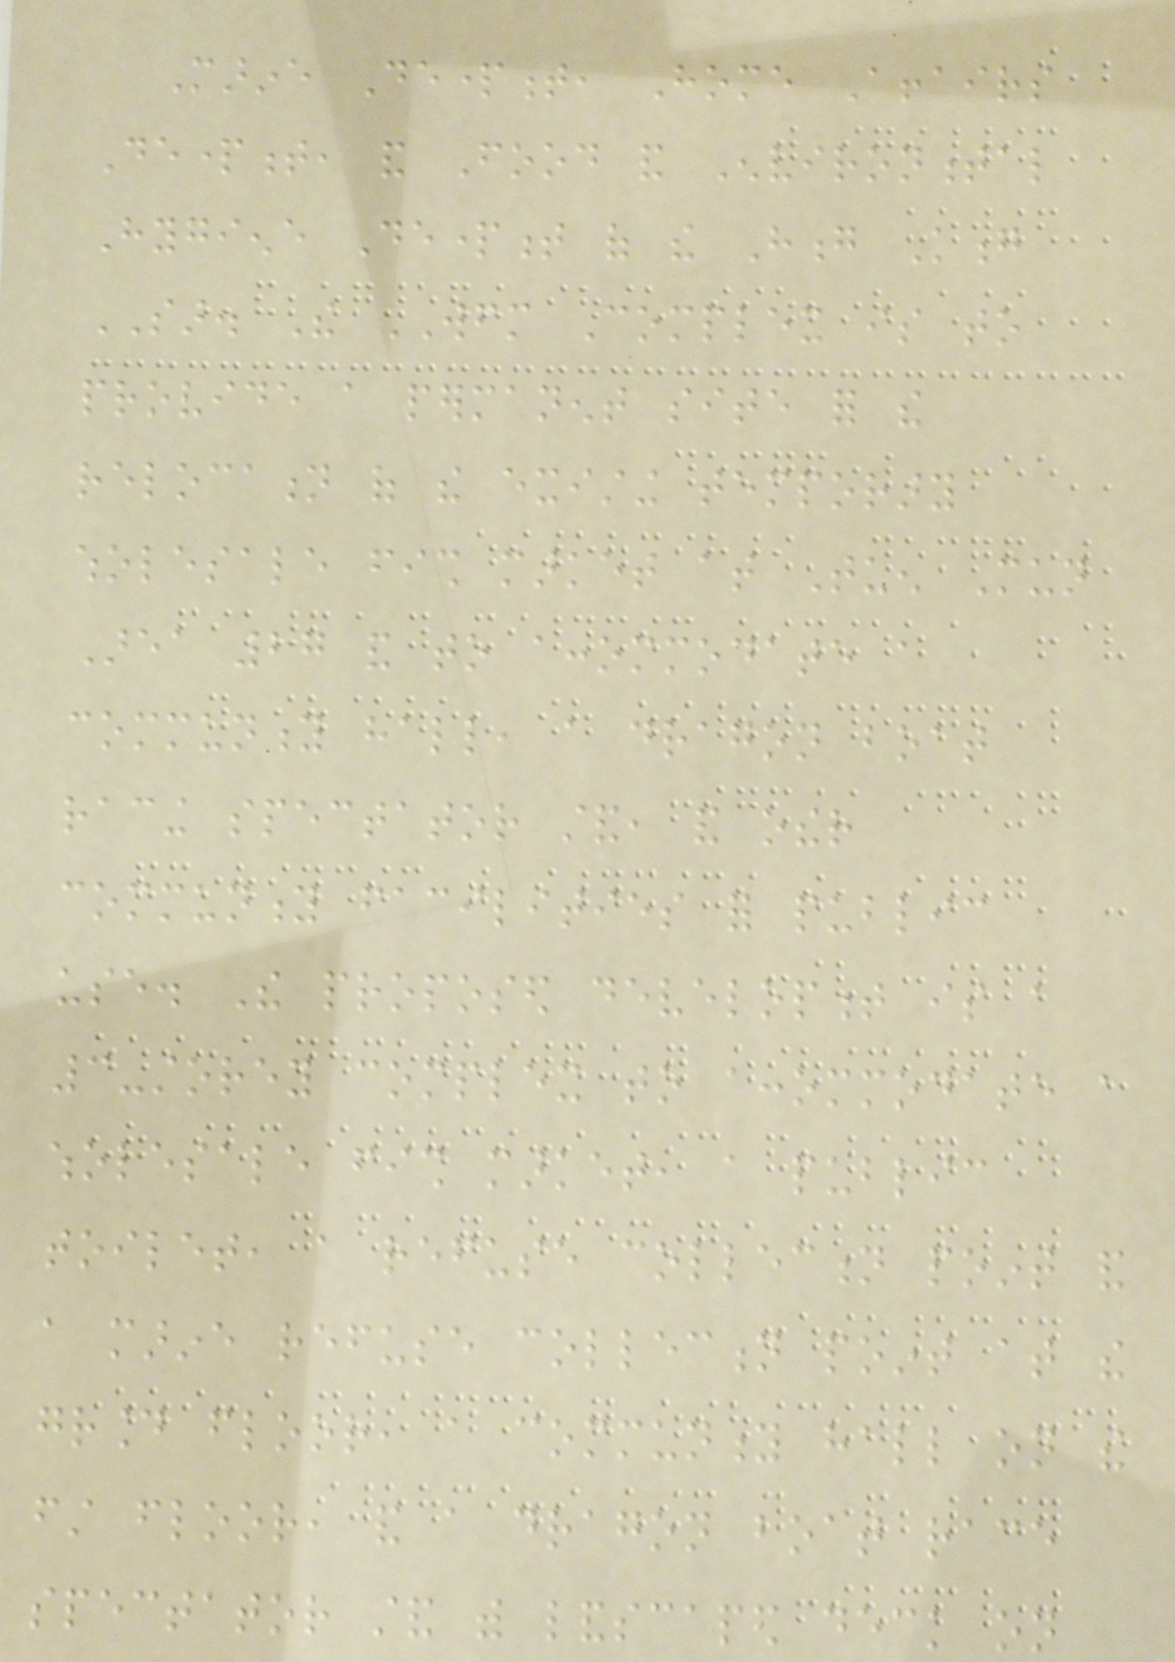Marine Department, Home Affairs
Department, and Food and Environmental
Hygiene Department of the Hong Kong
SAR. The WFM Complex is to
provide a permanent site for the
relocation of the existing temporary
wholesale fish market at Tuen Mun
Area 27 and to accommodate a
community hall, a dragon boat
racing spectator stand, and other
community facilities for public
use. The proposed development is a
3-storey complex to accommodate a
wholesale fish market, a public
toilet, a refuse collection point and
a marine refuse collection point at the
ground floor, a community hall on the
first floor, and a dragon boat race
spectator stand with landscaped deck on
